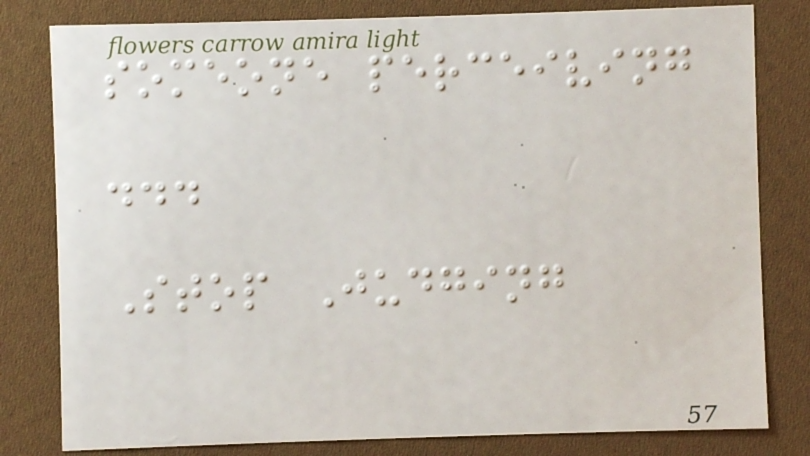someone perceiving
...
Stop Judging
